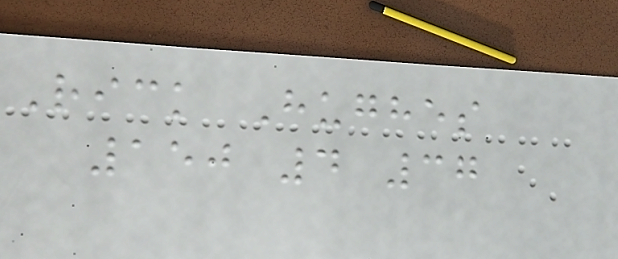Rick Hughes
150 4 37
